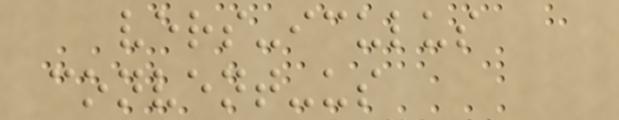vers-iculus
convent-us
